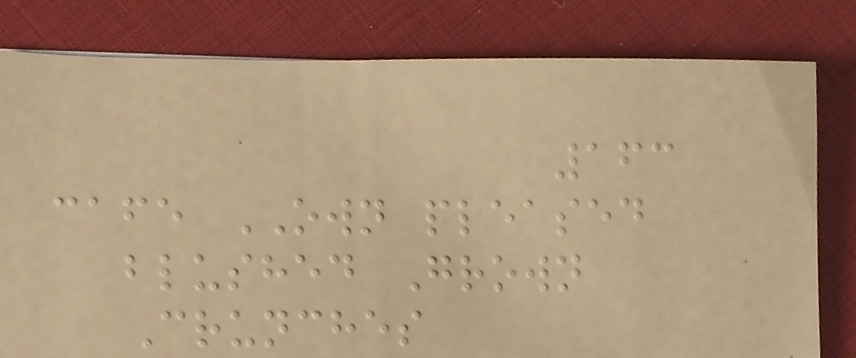163
cafe OWN pleased
blushed Grown
Crunches
